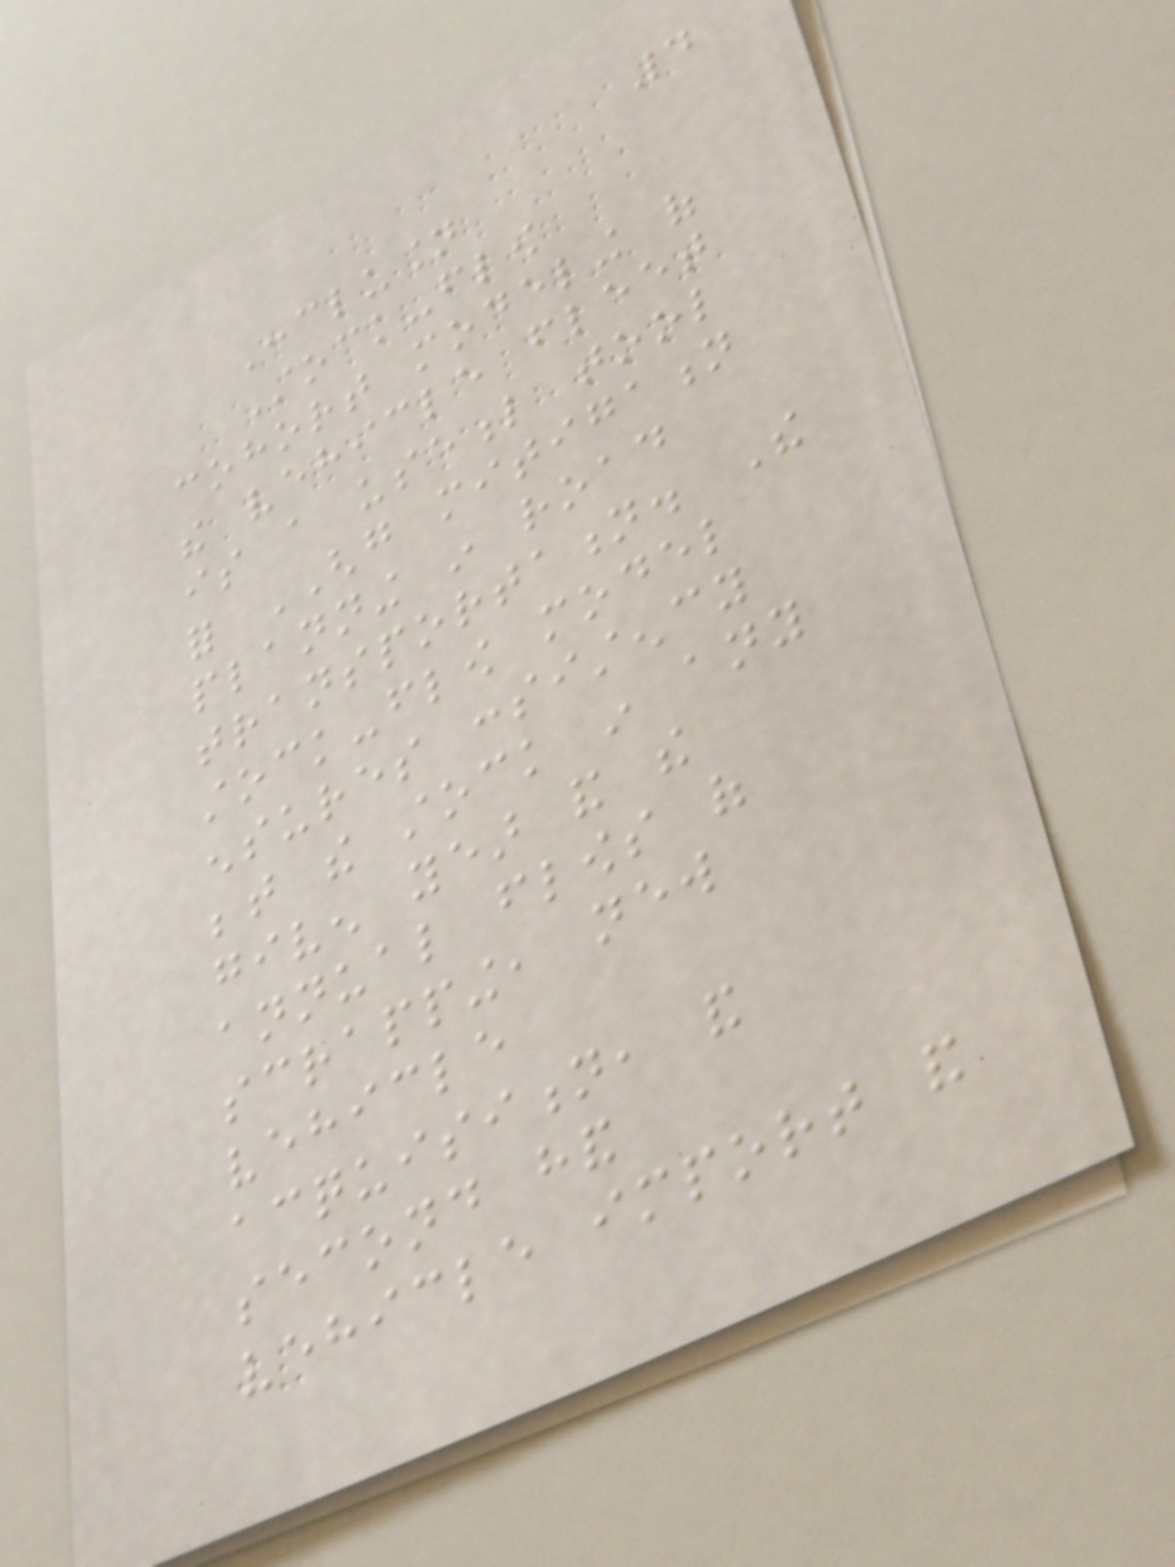4
Conclusion
Stock-flow
cohort modeling of
the vehicle fleet
is a useful tool
for GHG mitigation
planning in road
transportation. The
stock-flow model
ensures consistency
between the stock in any
given year and the
annual flows of
scrapping, new
vehicle
acquisition, and
second hand
vehicle import and
